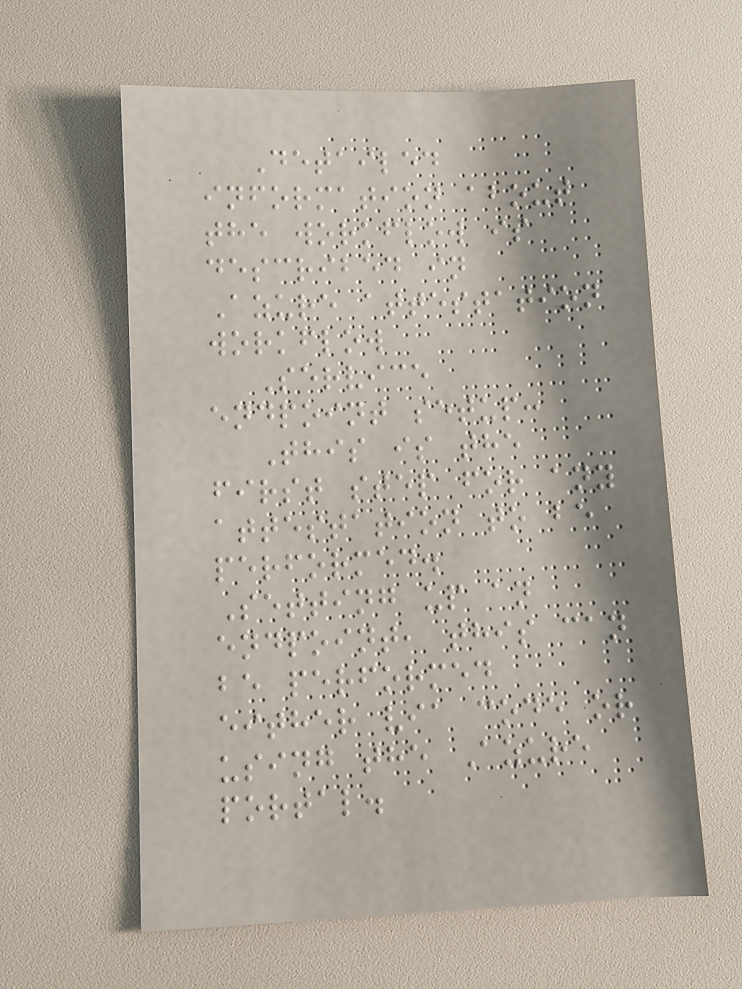Detailed
information about
the workflow is
described in
Azure attestation
workflow
Service
endpoint setup:
This is the
first step for any
attestation to be
performed.
Setting up an
endpoint, this can
be performed
either via code or
using the Azure
portal.
